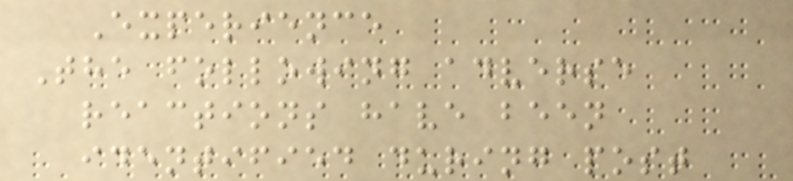Experience
The following adverse
reactions have been
identified during post
